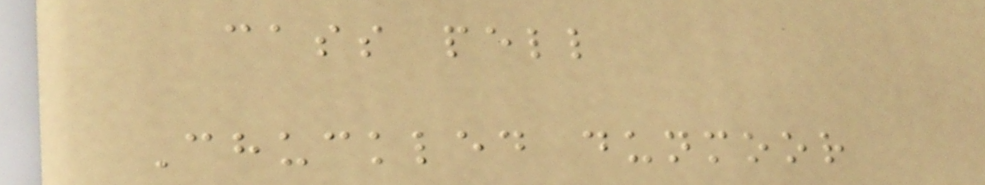cass pell
Chuckled dunmoor
